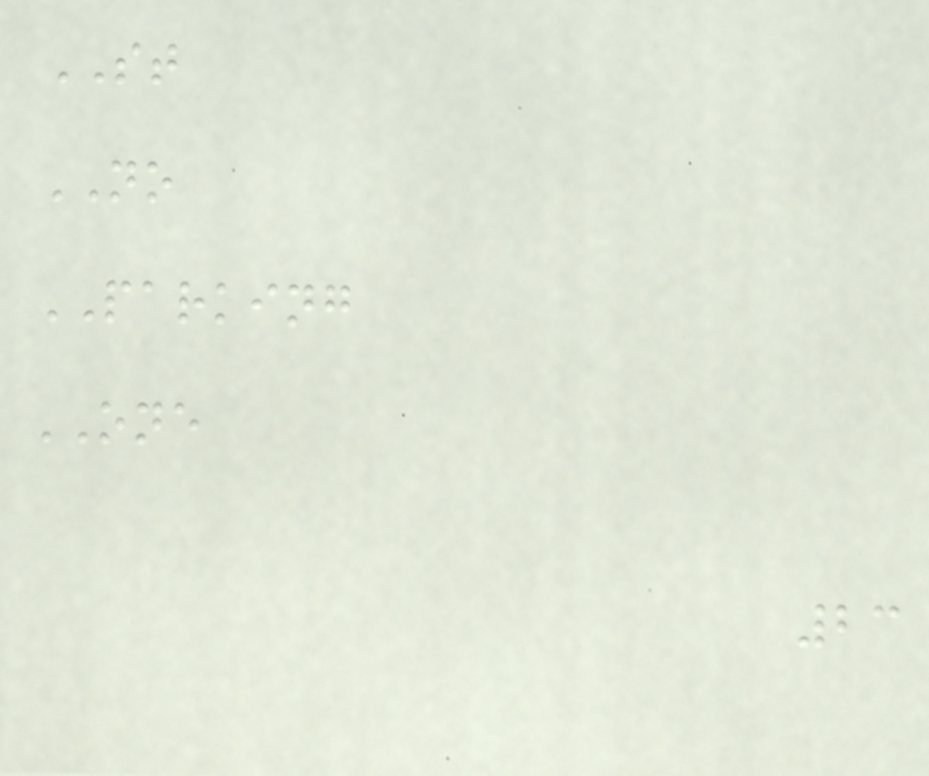ST
NO
PARKING
ONE
23
